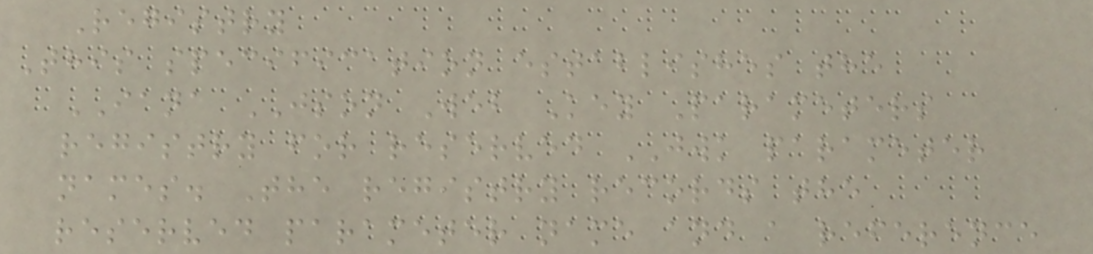Registry
This specification establishes the
IANA JSON Web Key Parameters
registry for reserved JWK parameter
names. The registry records the
reserved parameter name and a reference
